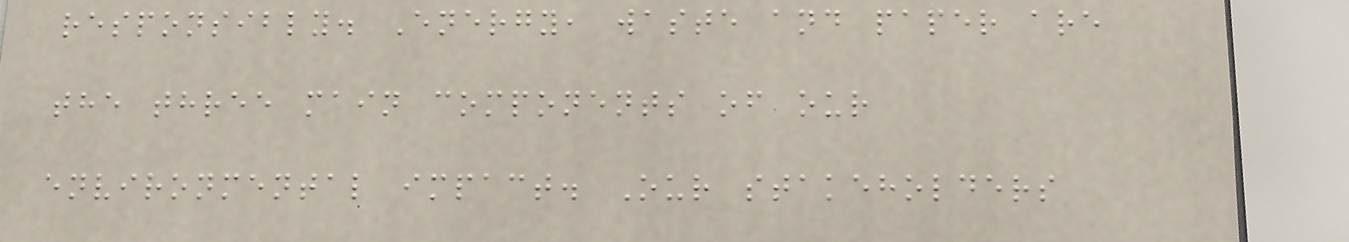responsibly. Energy, waste and paper are
the three main components of our
environmental impact. Our stakeholders
